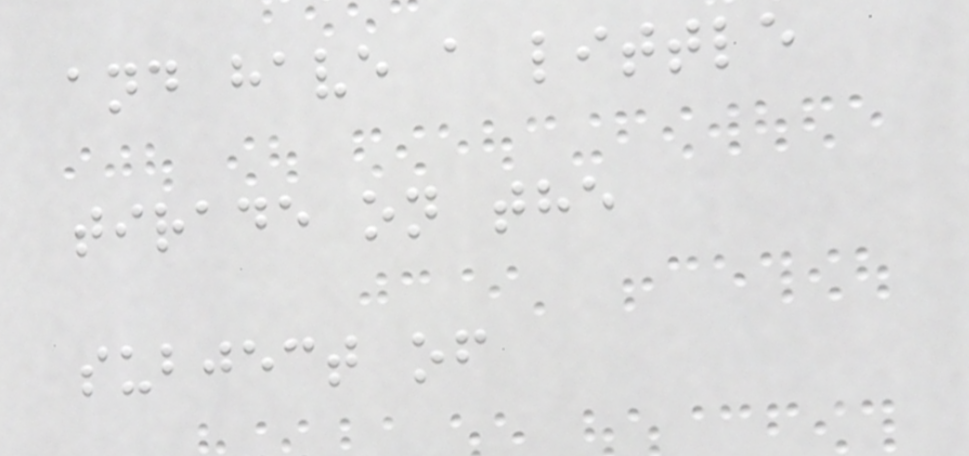and have a little
tirade on the
subject of
